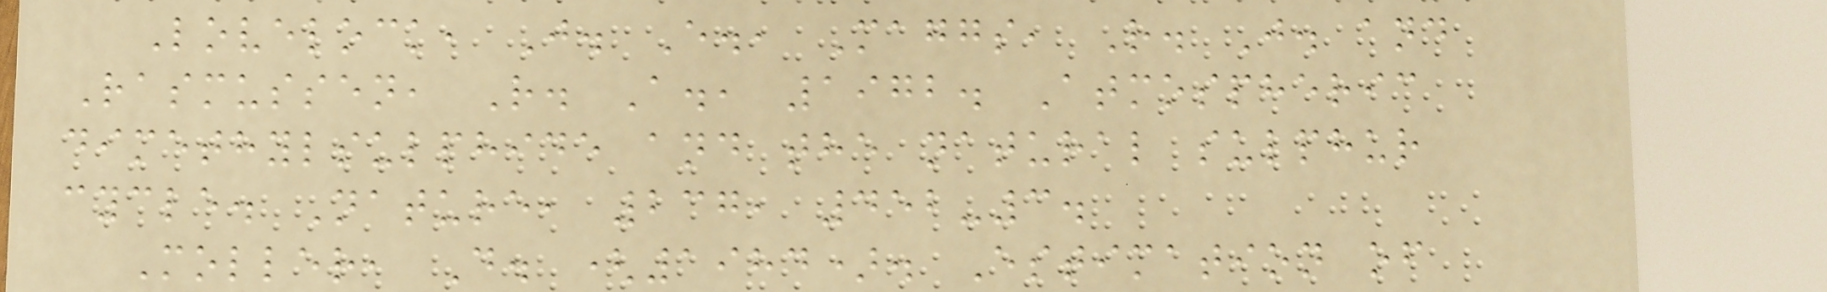Lovelock, J. E., Maggs, R. J. and
Rasmussen, R. A., 1972. Atmospheric
dimethylsulphide and the natural sulphur
cycle. Nature, 237, 452-3.
Moller, D. (1984). Estimation of
